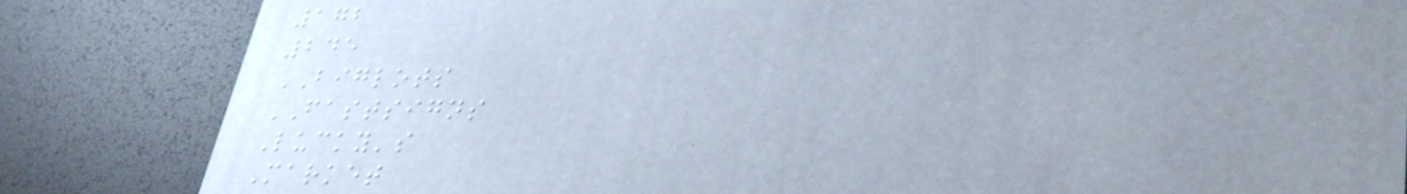172
245
BIGLOTS
FASTSIGNS
Lucky's
Market
